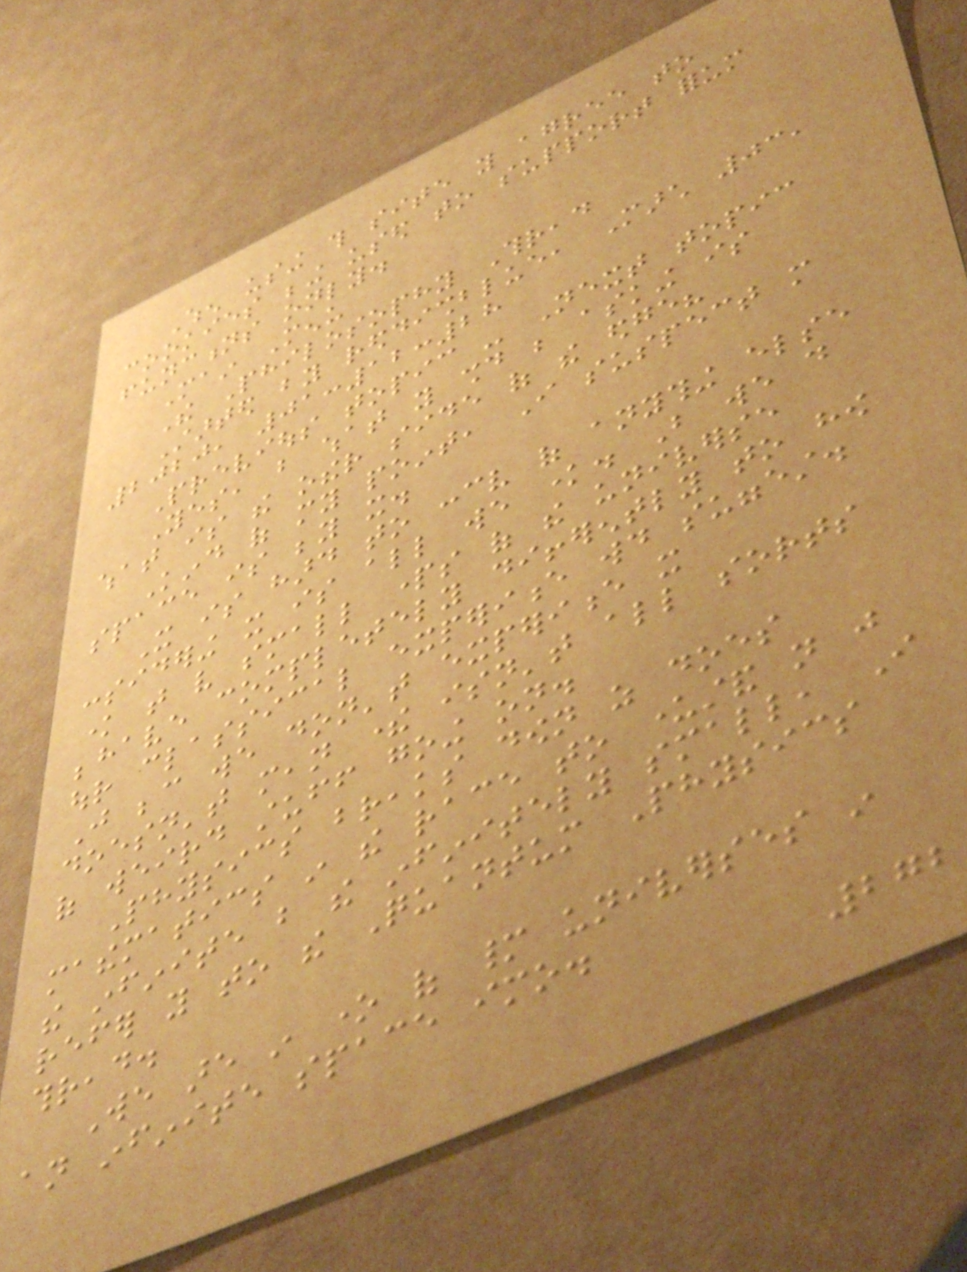When using this site you agree to
cookies being used to support forum
functions only.
Main Menu
The Philosophy Thread
Started by reddishblue, March 03,
2020, 01:12:28
Previous topic - Next topic
Yes, but what you should be asking is
what is the other side of the edge?
Kind of my point, I suspect more
space is beyond it.
It is hard to conceive of anything else
considering it is all we know. But we do
know that very small parts of the universe
behave completely differently to how
our classical experience would suggest.
Just because we don't experience it
doesn't mean there isn't all sorts
of weird stuff going on.
Physics breaks down as does
mathematics in the race to understand not just
the infinite but the infinitely small, I
refer you to the Quantum Physics
thread.
We are in one of many universes in
an infinite space imo.
272
